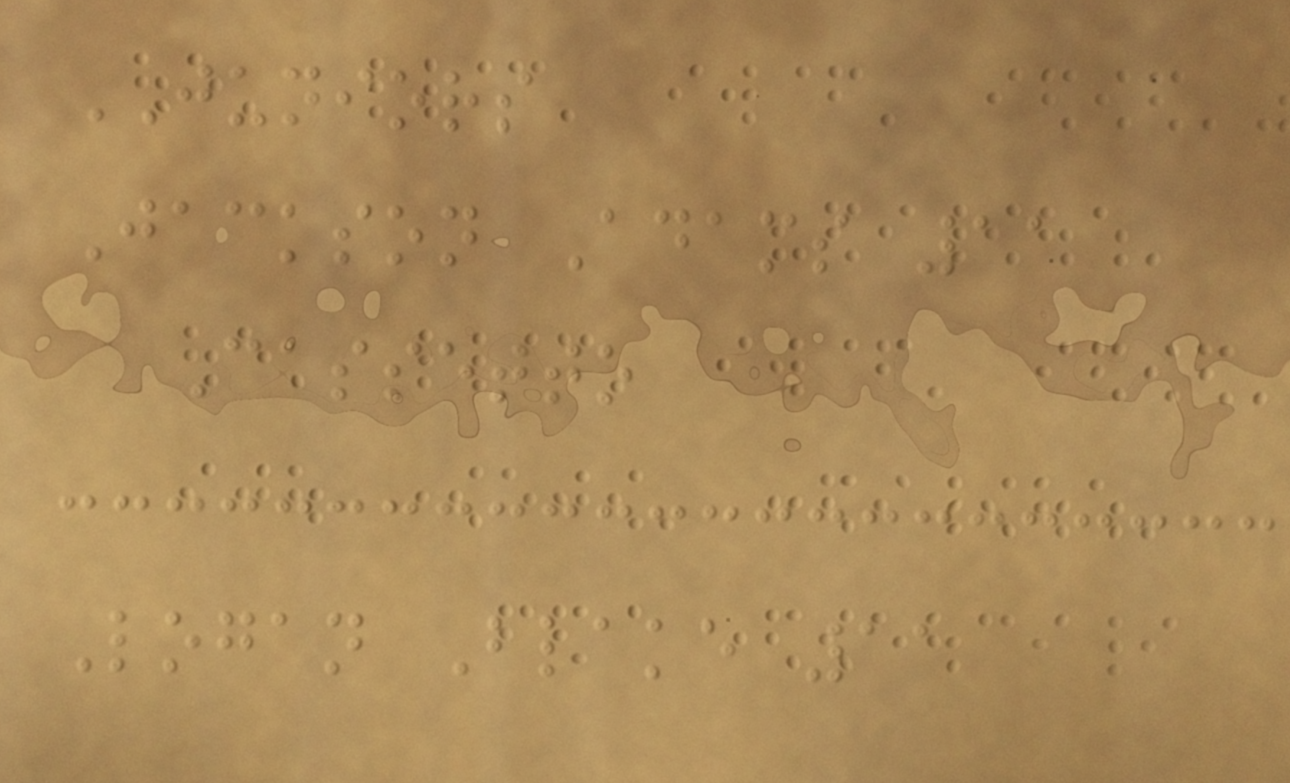JUNIORS
Jackson Adams 11
Cassetto
Logan Blake 11
